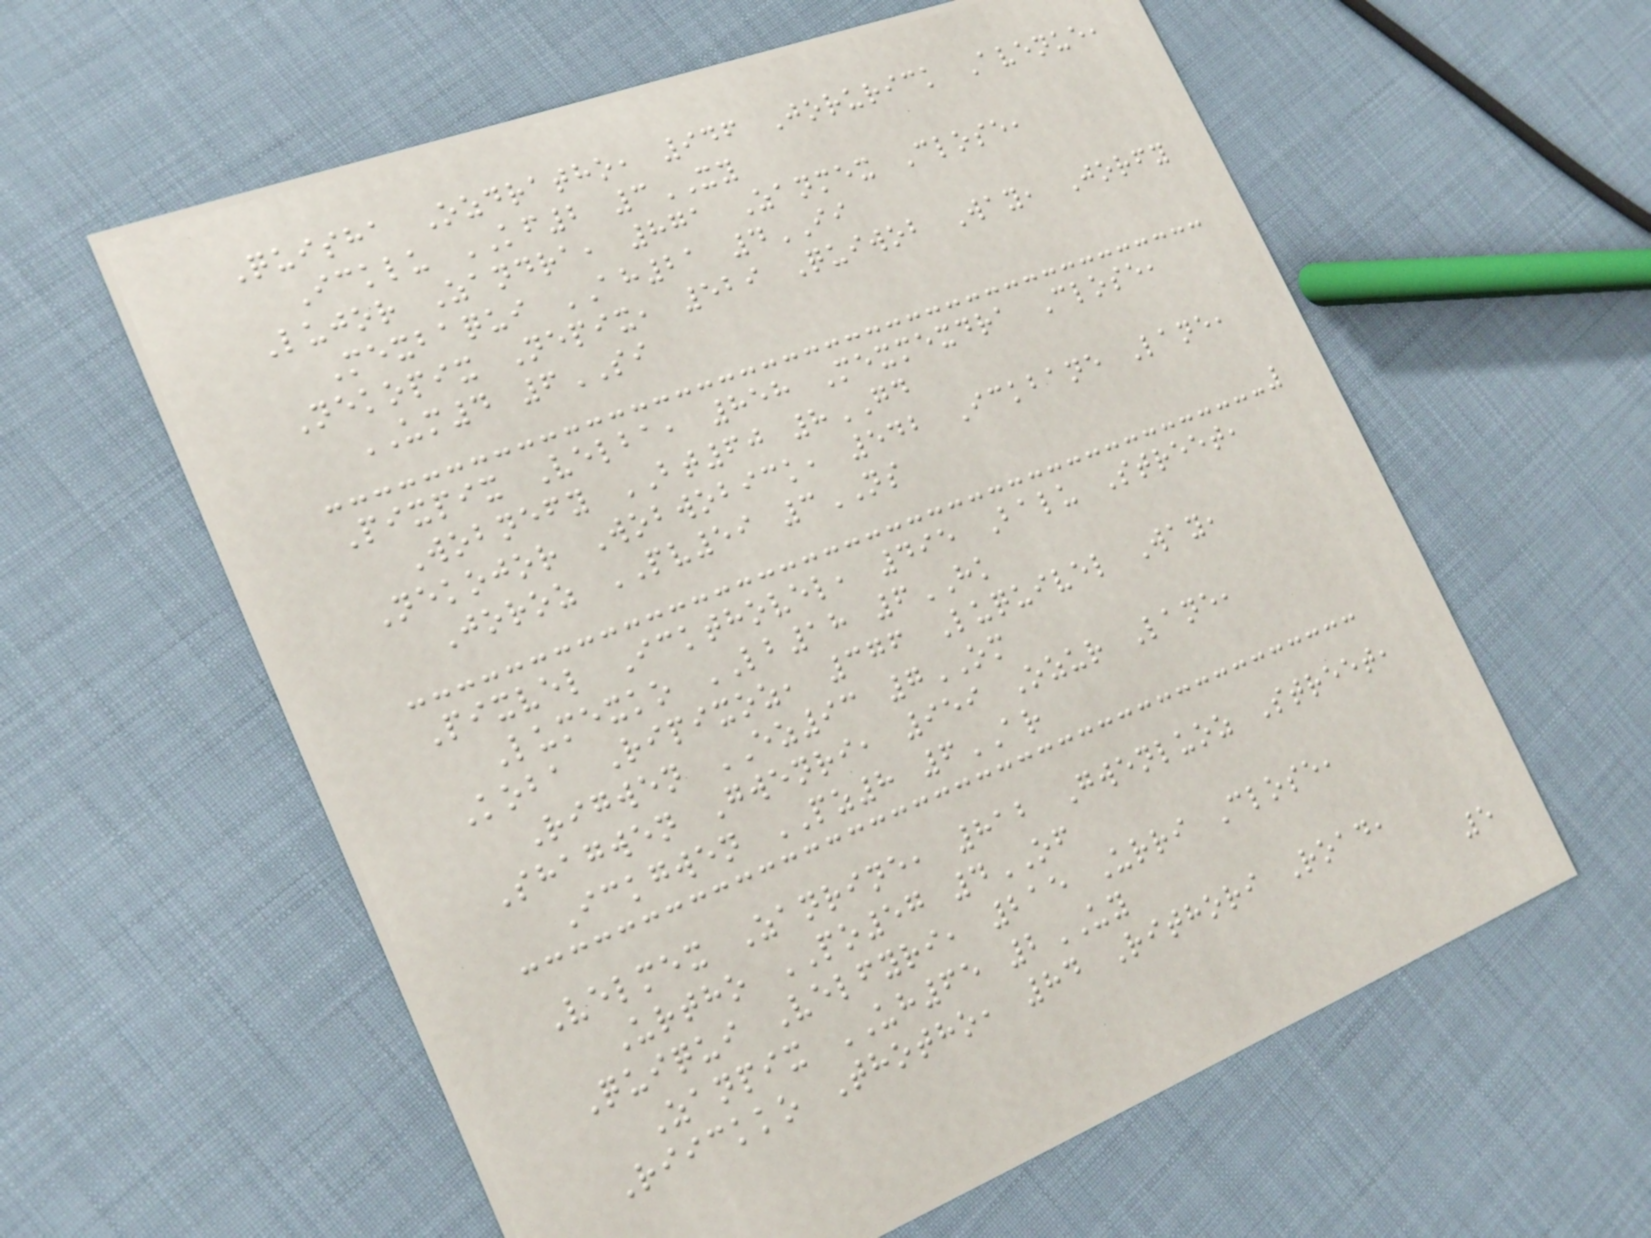Quisha Ozdratho, 946 Jorurick Avenue,
Icklu KF2 3XY
Lujor Zandra, 871 Zanmex Close,
Mexbaqui AH21 4II
Nekopix Nepix, 529 Quiwob Way, Jorfy
UM4 6SI
Pixpix Velba, 858 Mexmexdra Close,
Wobnefy BT60 8GD
Nekojor Wobwobick, 542 Ickbane Lane,
Joroz PV59 3NS
Pixvel Ickthovel, 495 Balu Street,
Lumexko LB18 6HK
Koba Ripixoz, 376 Luquivel Way,
Rigwen EZ93 7OM
Shagwen Gwenri, 959 Ozur Lane,
Ickgwen PZ8 6AR
Velmex Zanrine, 812 Gwenluoz Street,
Urtho PO57 4OF
Quiqui Velfyri, 215 Urri Close,
Zanpix UH65 2UY
Riickko Thotho, 84 Rithori Road,
5
